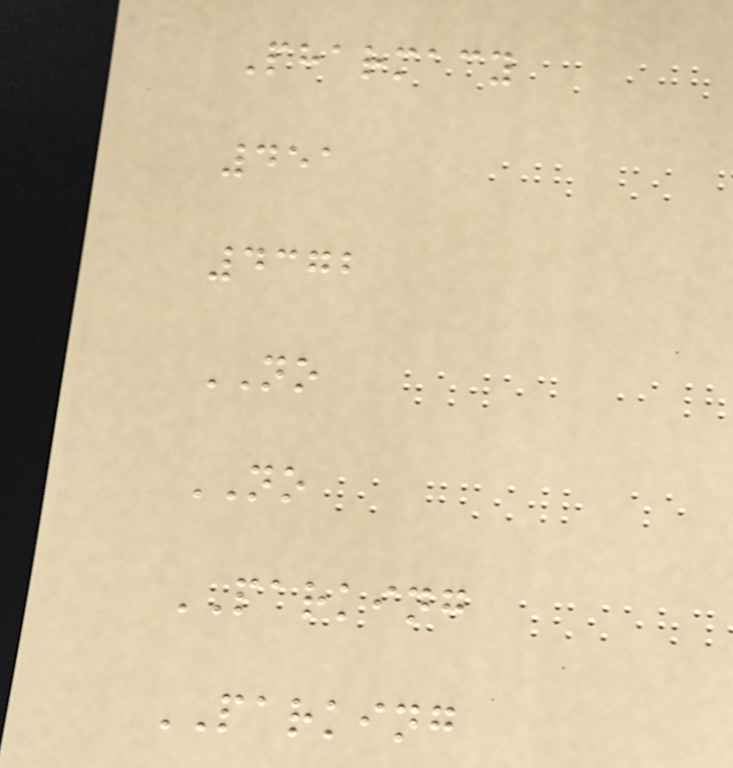Pharmacy
451
4372
NO
NO
PARKING
PARKING
